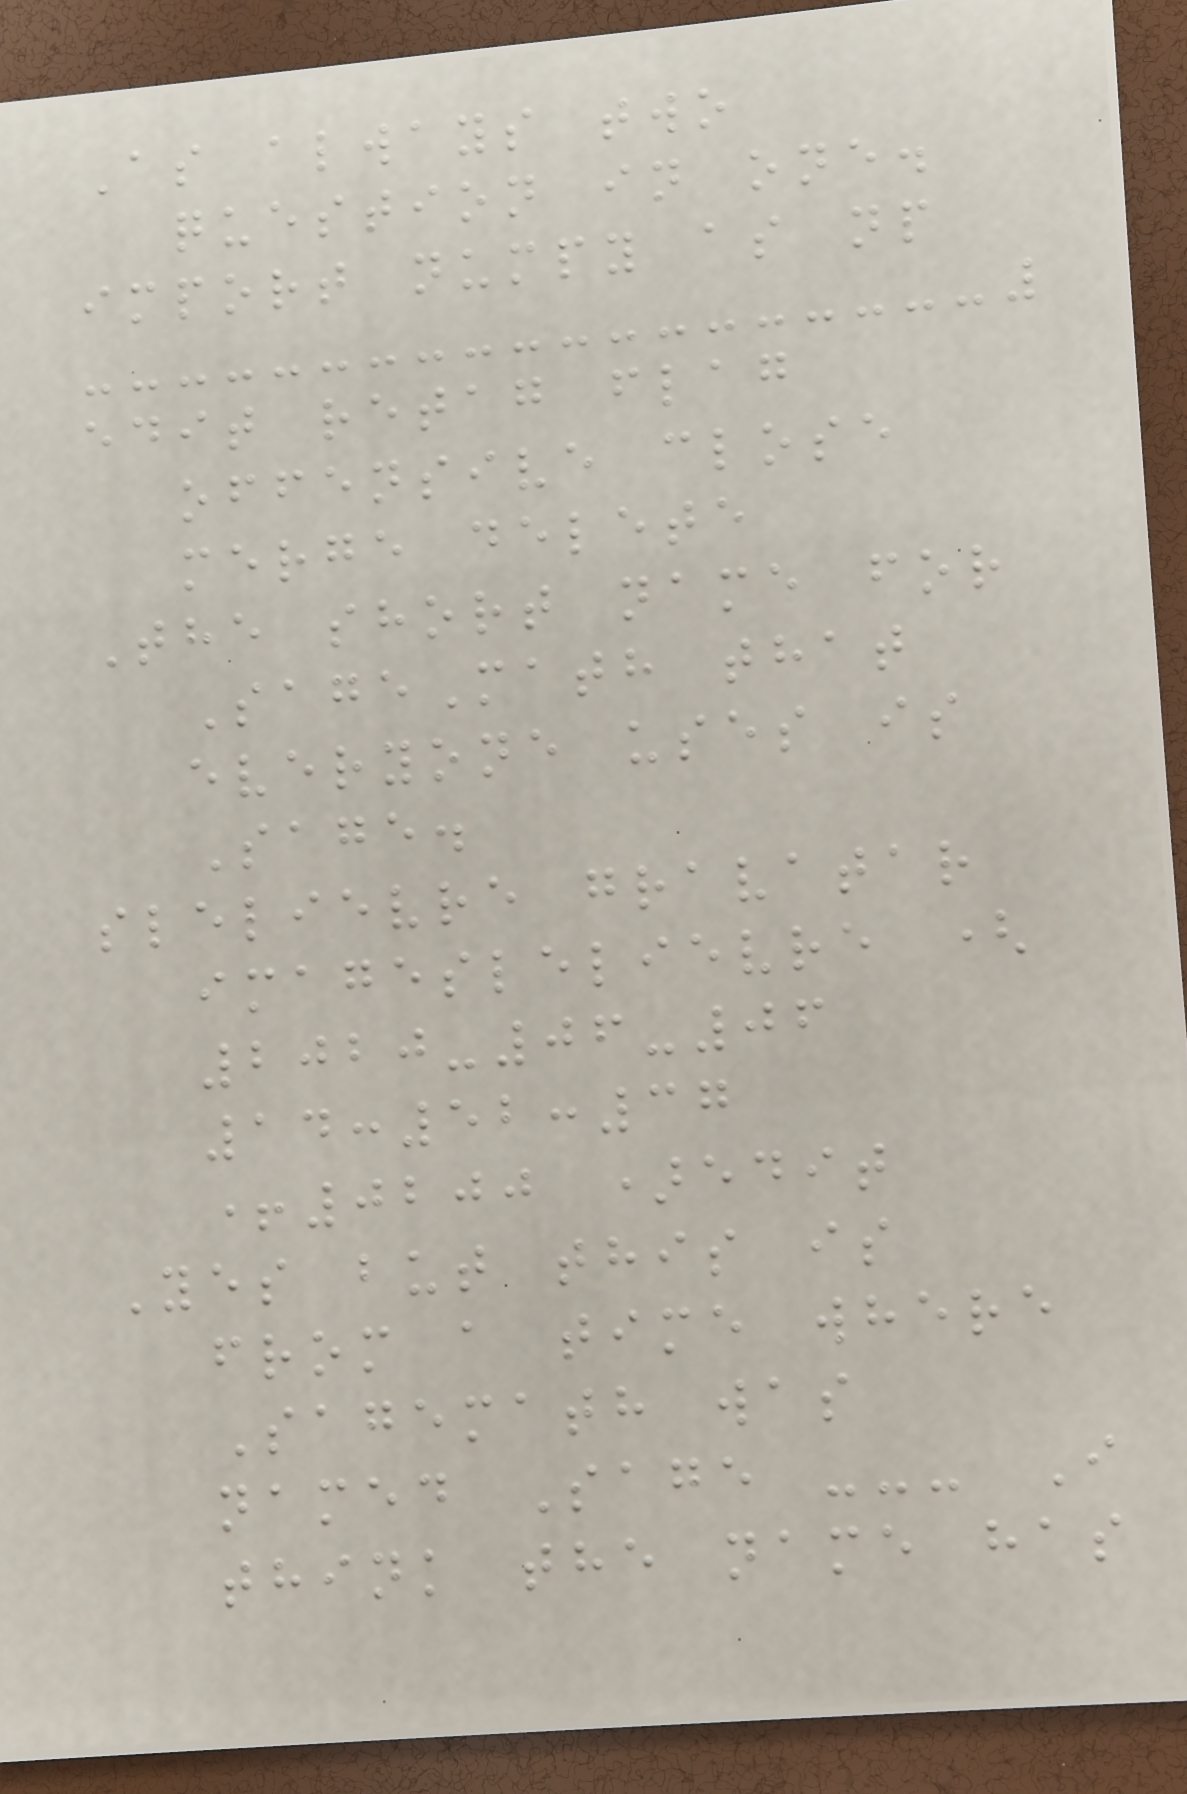As always two
question in one.
import numpy as np
edit retag flag
offensive close
merge delete
The short name for
SageMath that
everyone uses is
Sage.
slelievre gravatar
imageslelievre (
2020-06-06
14:52:37
+0200 )edit
Yes but this is
from a time where
Sagemath was
named Sage --- I
think the name has
